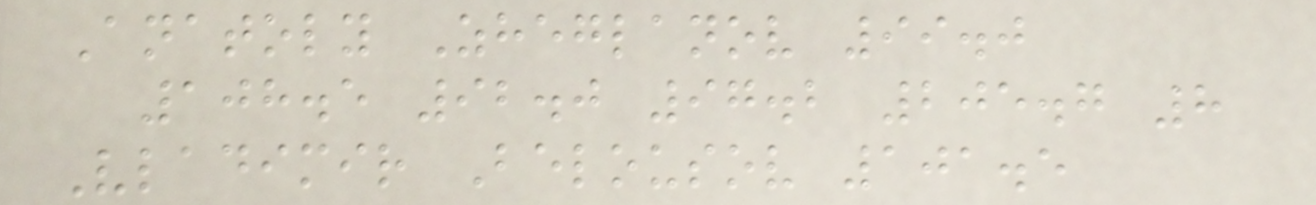Anatoly Zheglanov 99.0
108.5 92.0 97.2 205.7 8
Vladimir Belousov 101.5
